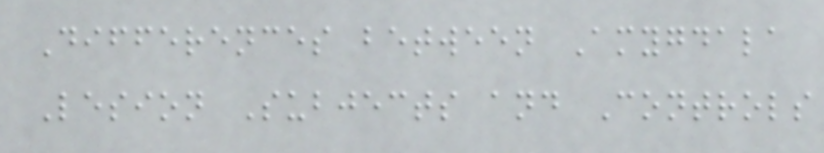Differences between Amygdala
Lesion Subjects and Controls
